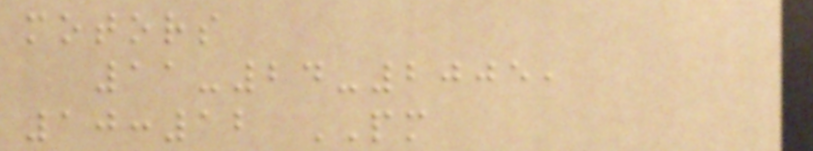motors
11-24-2005,
10:12 PM
